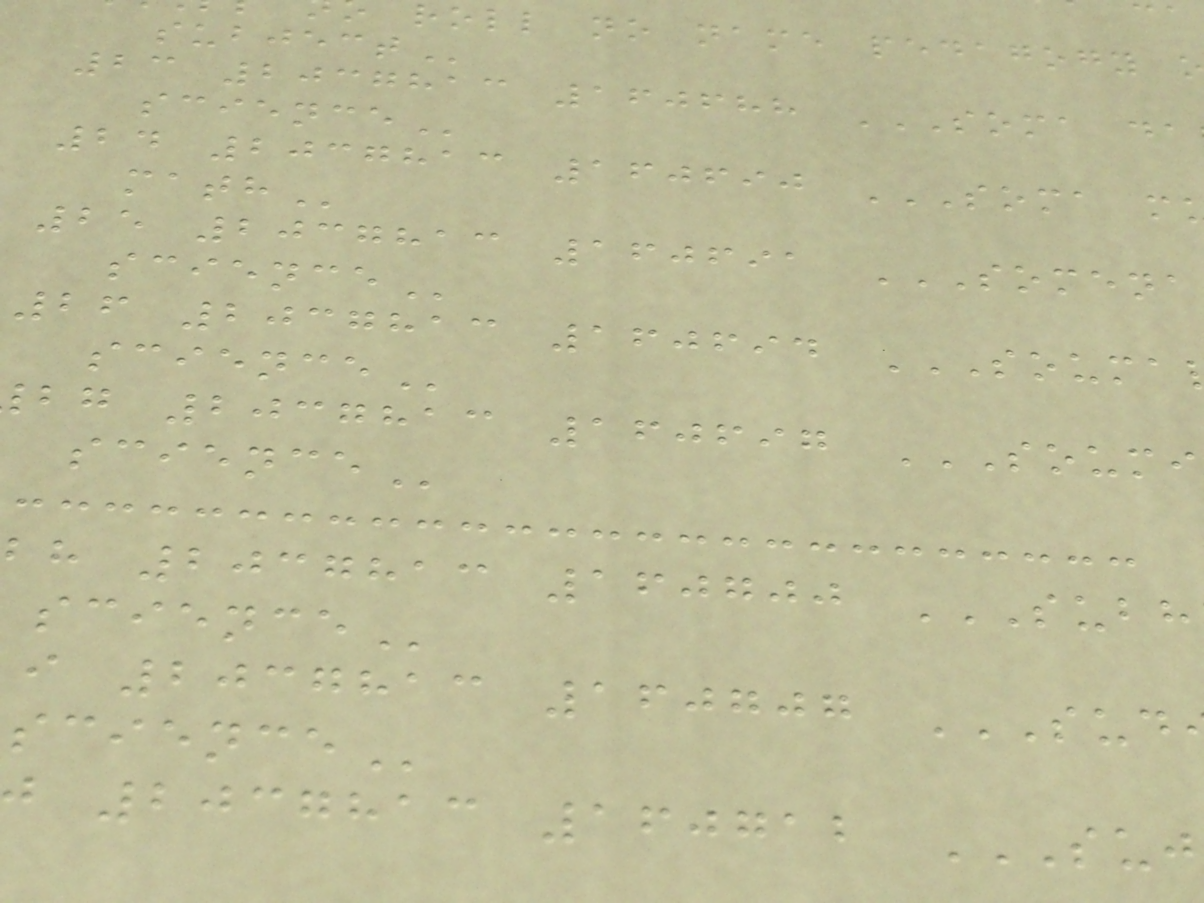roll no name pedagogy
25 2037813 160691
26 2037813 160694
bg 2037813 160697
h 2037813 160700
i 2037813 160707
2037813 160712
